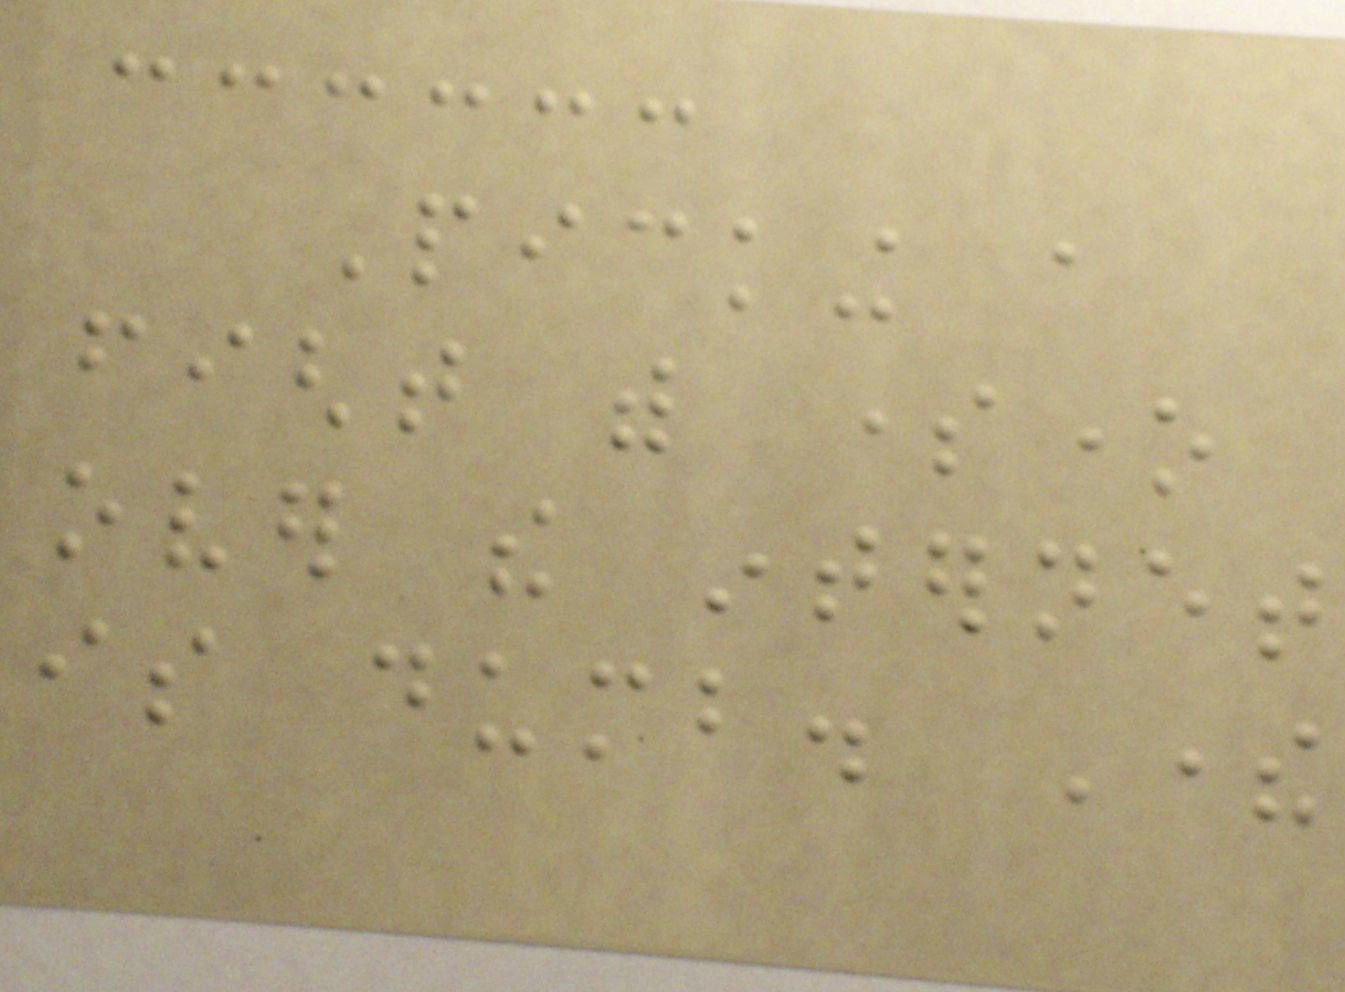Picking a
fight with someone
over the internet
is dumb. There
